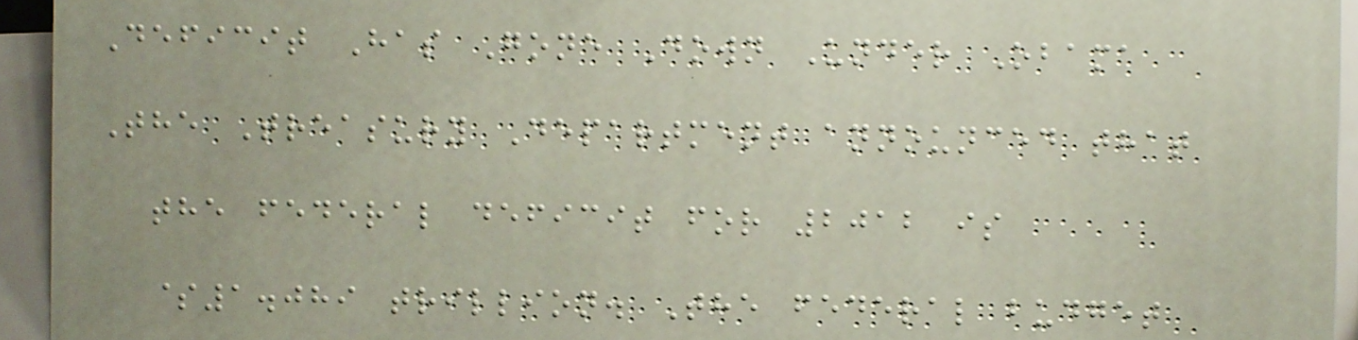Deficit Has Gone Down Under Obama
The Treasury Department announced that
the federal deficit for 2012 is
$1.089 trillion. The federal budget
